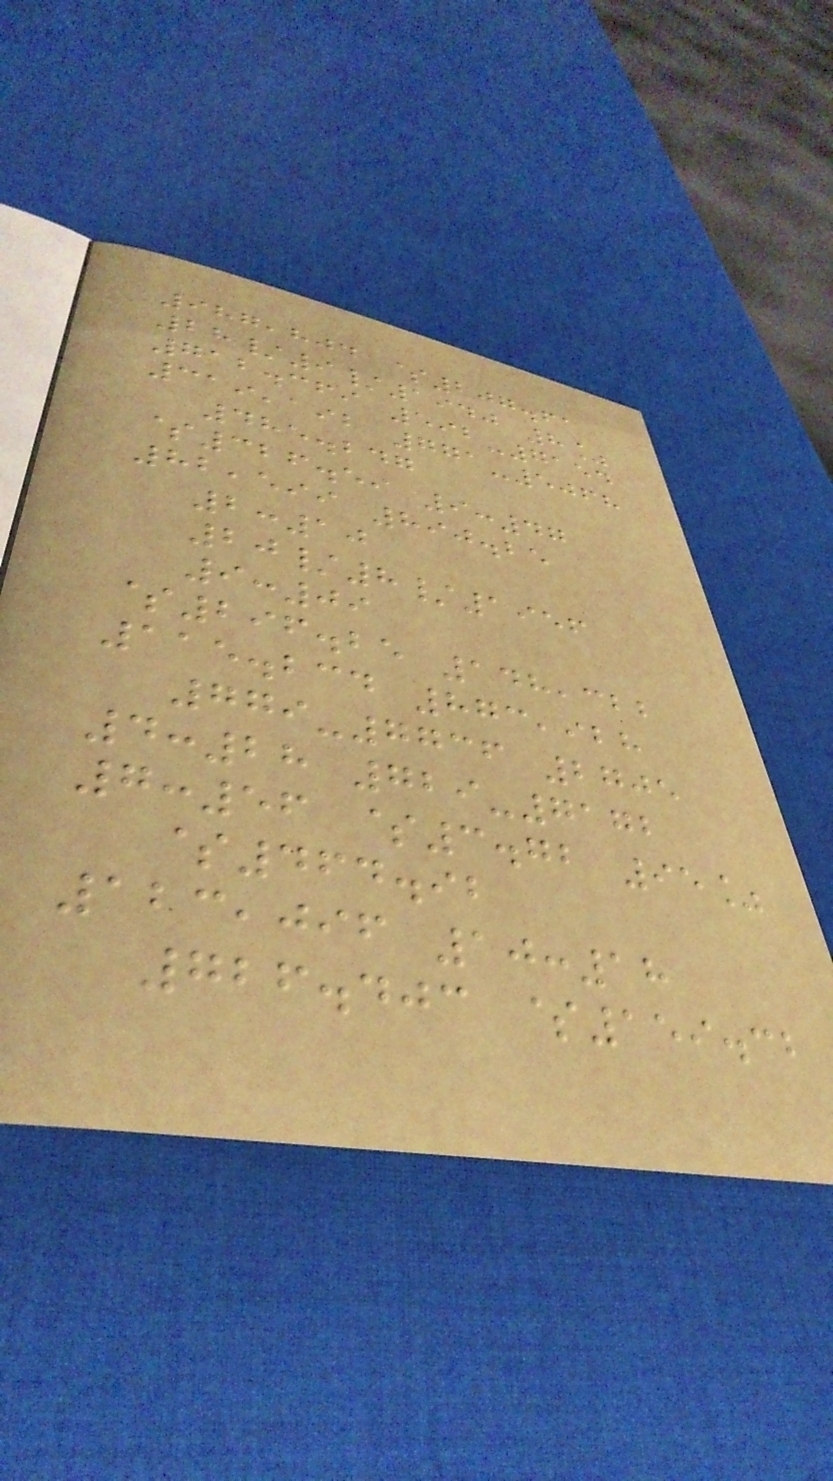987,804 $207.61
28/9/1940 8%
712.369 592-7154
319,192 771-5068
485.247
$326.59 9:47
82,599 890.25
2:10
20/8/1956
9:09
$296.25 148,322
115.234 873,928
779-7736 2705
4:28 729-7172
7:56 $3.72 95%
$464.92
123,096 10:18
726.403 $159.32
